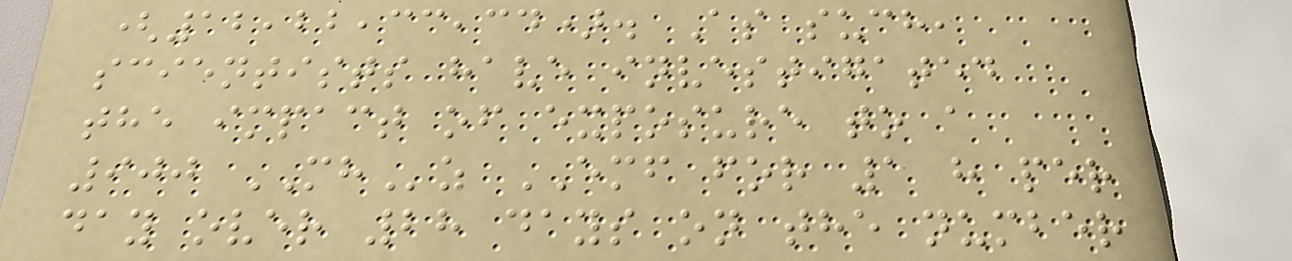(12,22,33,34). As such,
scientists have investigated
the impact of exposure to a
900 MHz EMF for 1 h per
day over 28 days on the number
